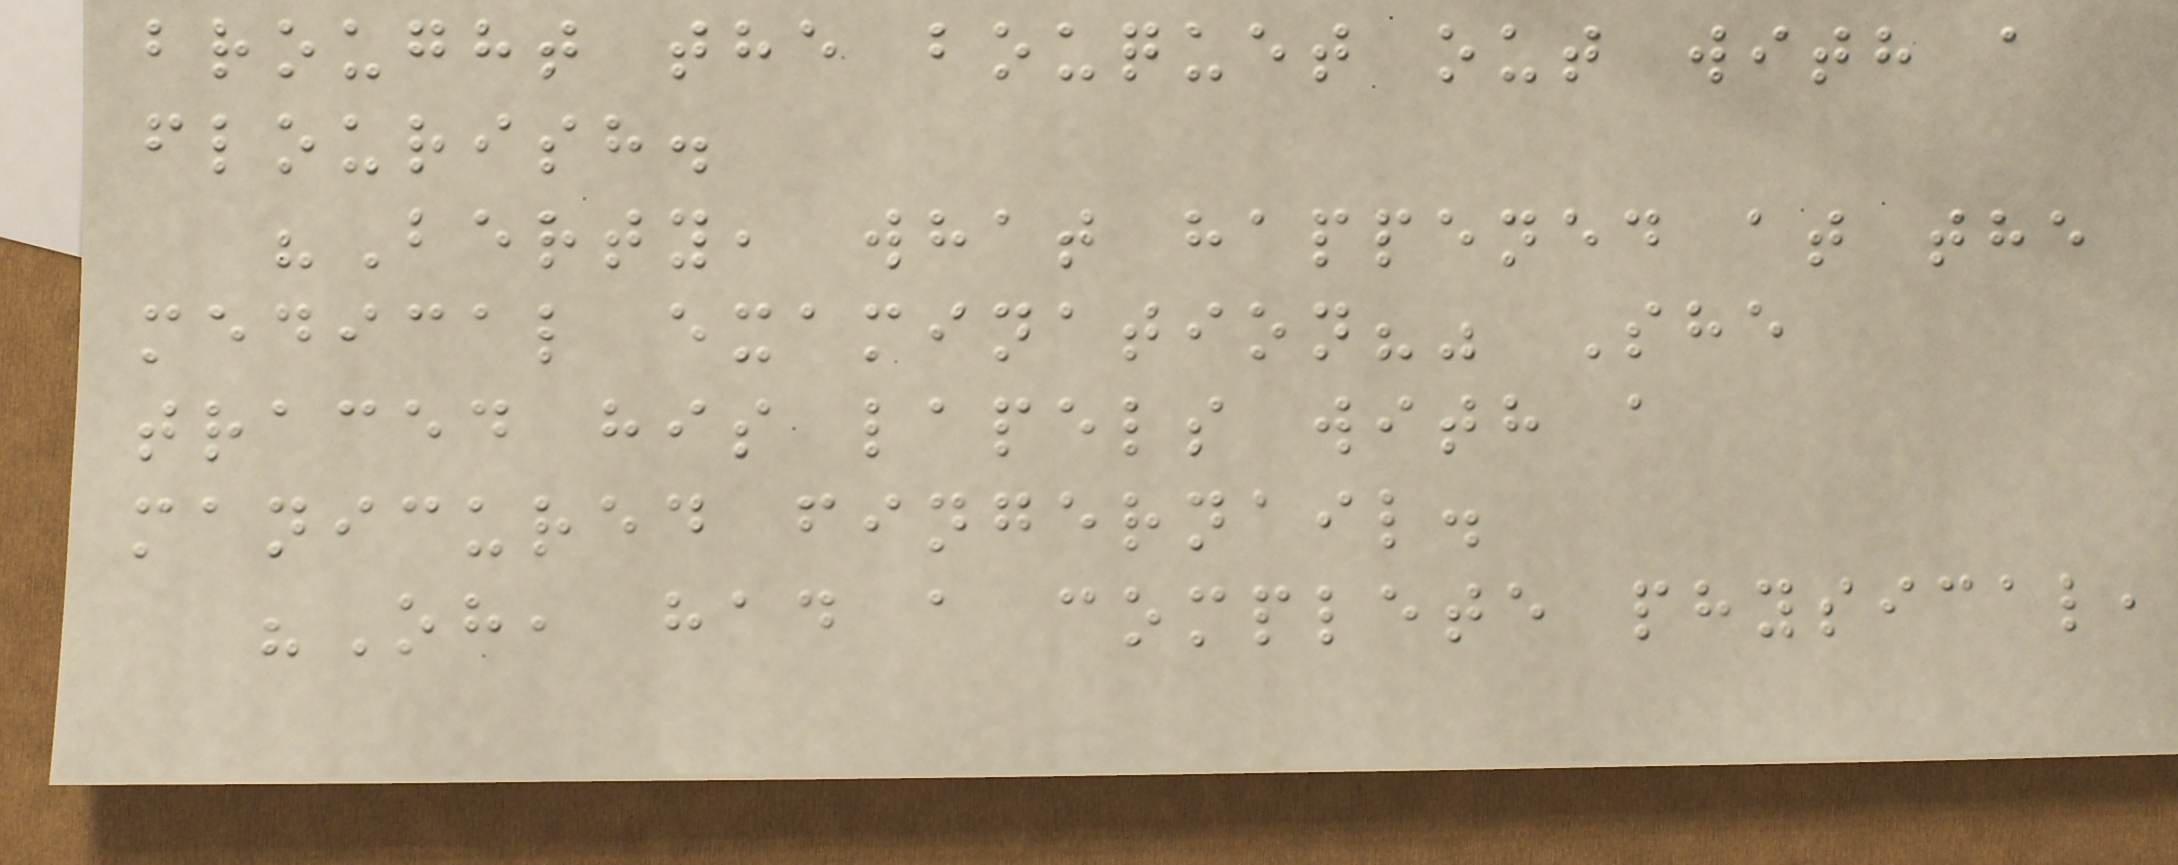brought the bouquet out with a
flourish.
"Berty, what happened at the
medical examination?" She
traced his lapels with a
manicured fingernail.
"Oh, had a complete physical,
